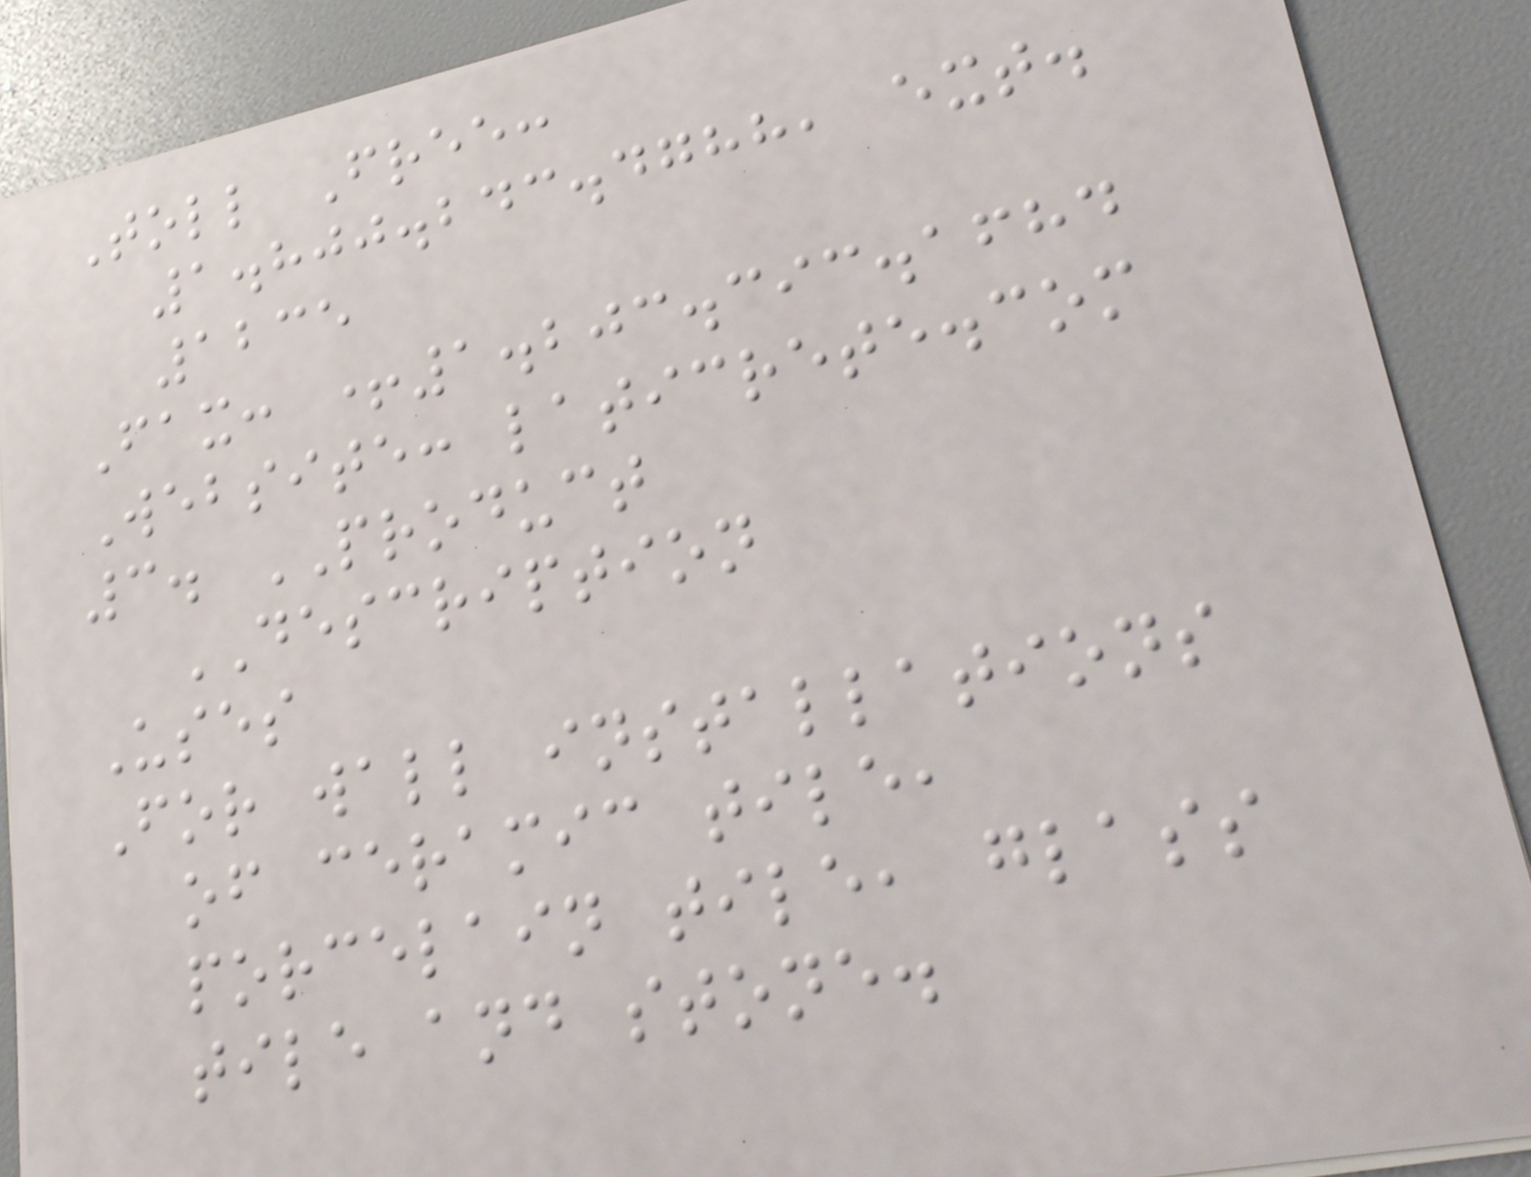Toll Free:
1.800.243.4788, ext.
1235
Fax: +1.203.393.1684
Website: laticrete.com
3. PRODUCT
DESCRIPTION
Uses
For wall installations
of ceramic tile,
porcelain tile, glass
tile and stone.
